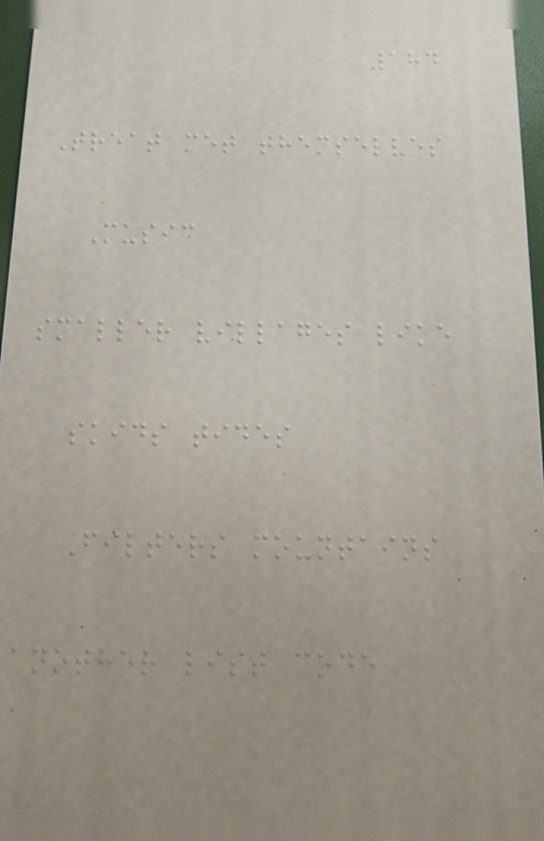184
Treat met themselves
Music
smaller villages like
skids tides
Filters mountains
another list code
